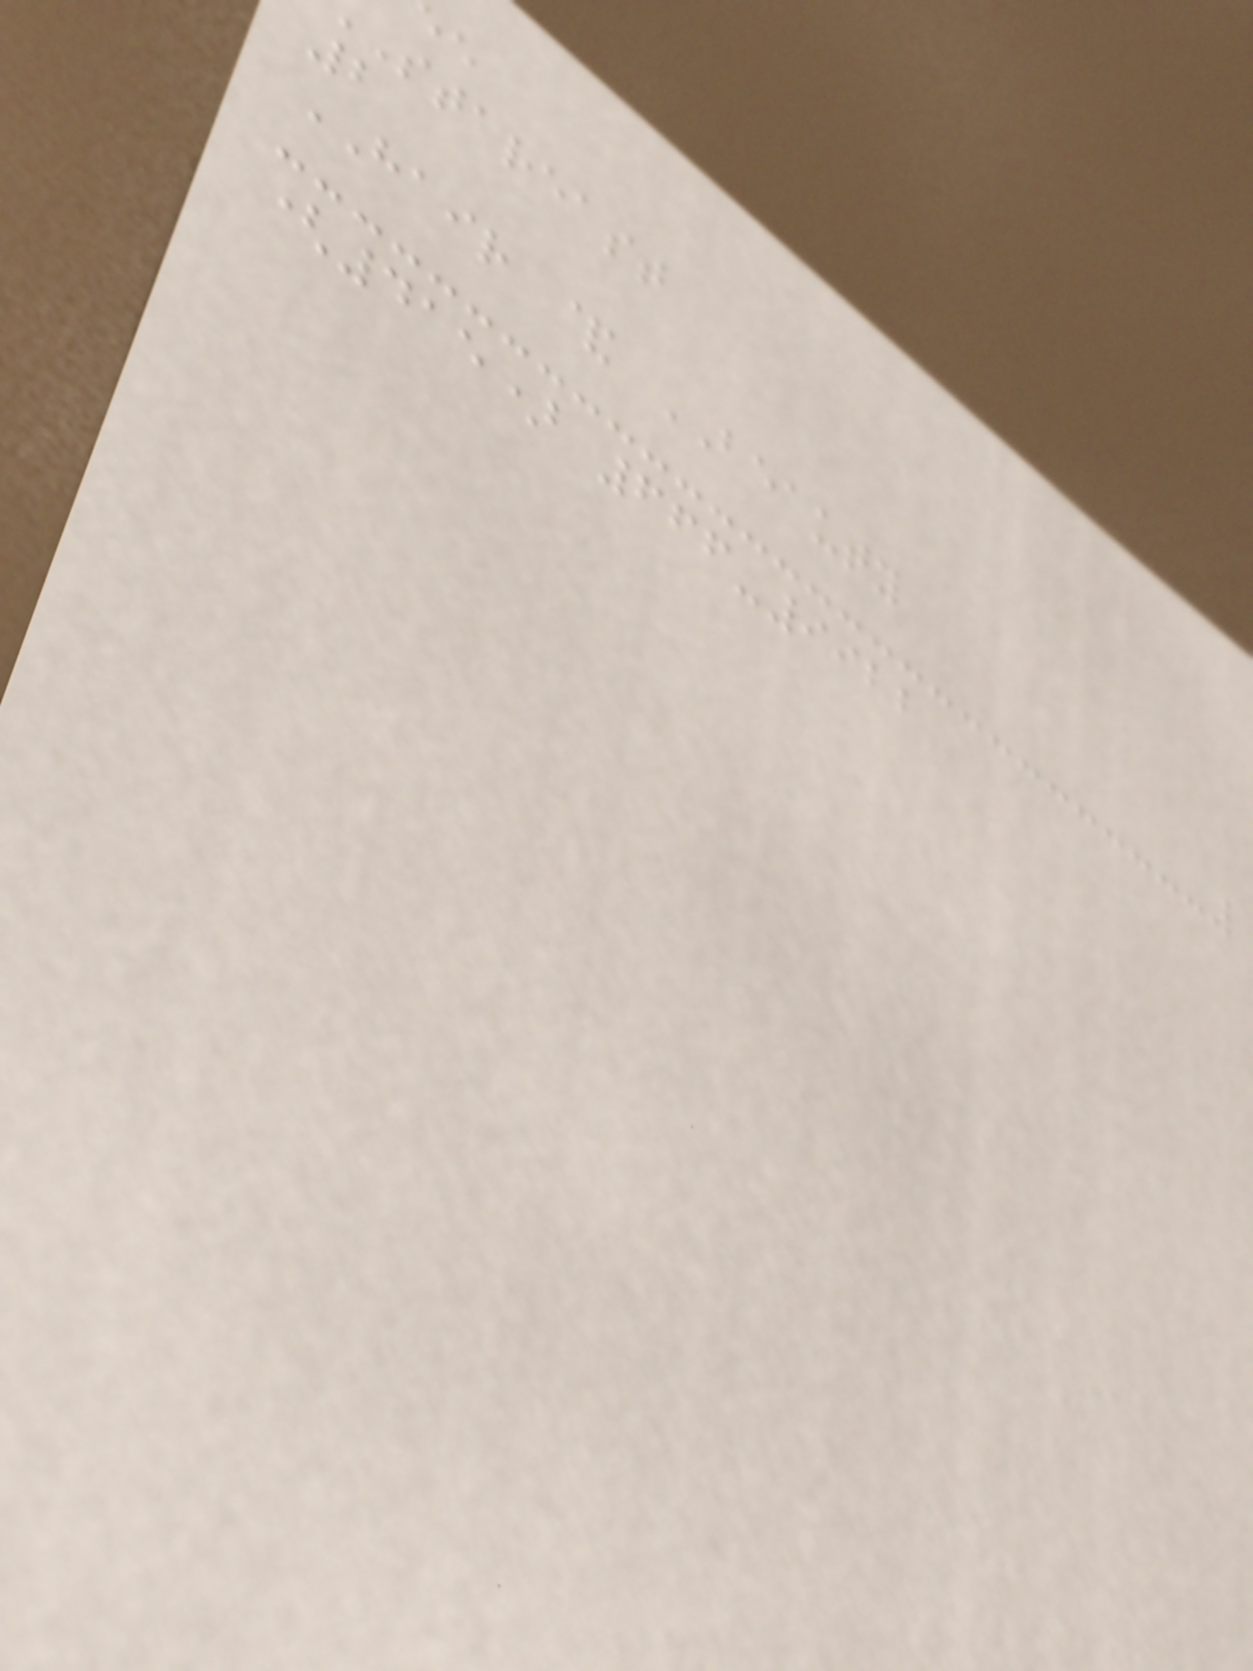stareast
2
HAIR & BEAUTY
(415) 666-9922
